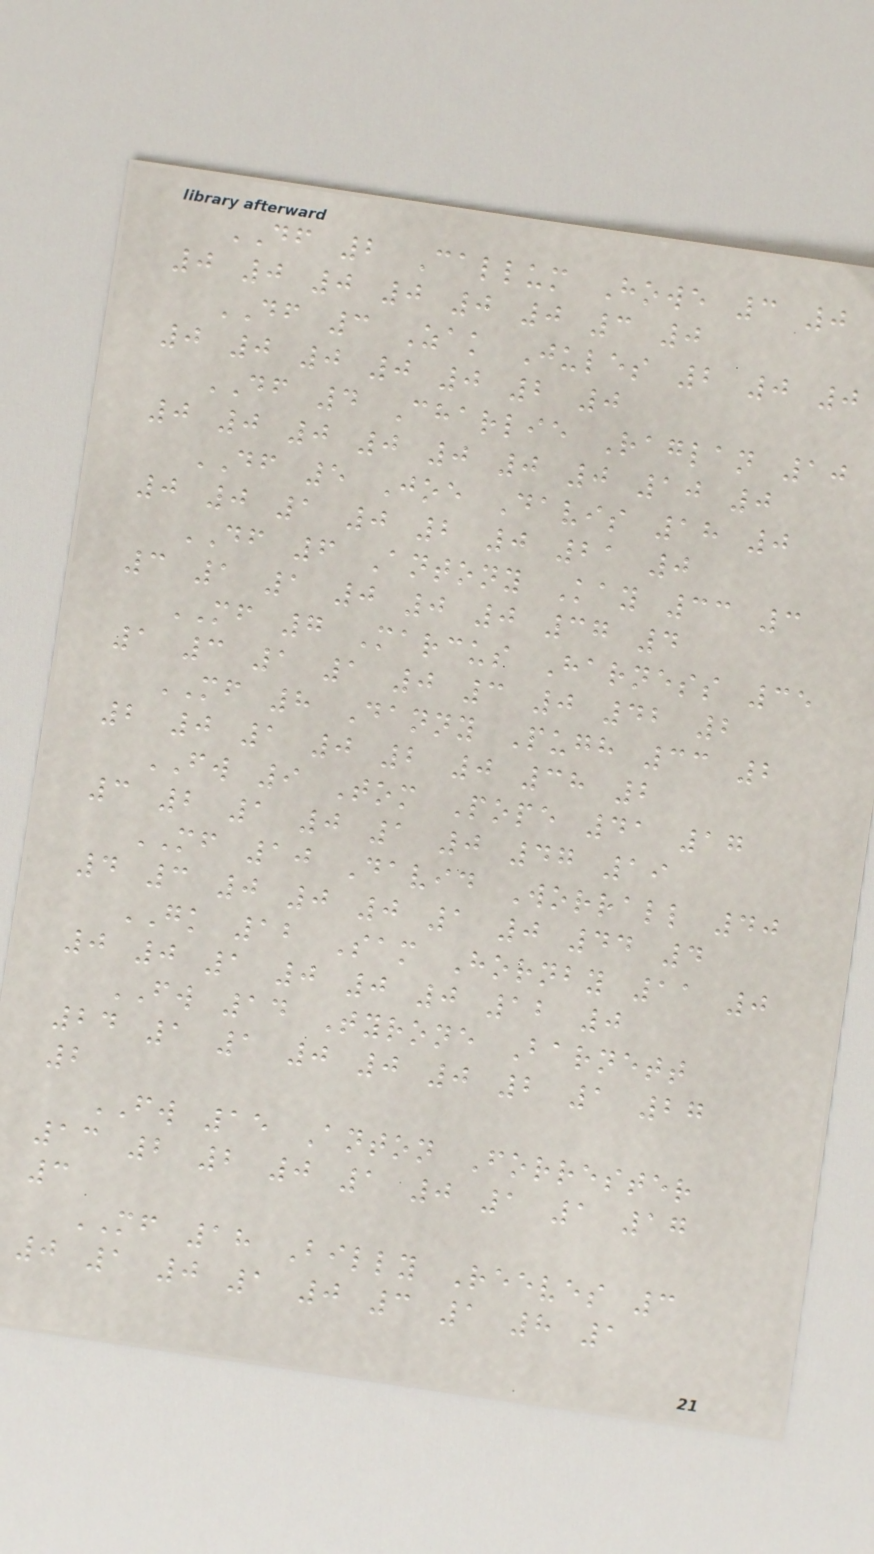DF 2 Callum Howe 3 0
0 0 0 0 0 0 3 0
DF 3 Zak Jules 2 0 0
0 0 0 0 0 2 0
DF 4 Charlie Raglan 10
0 0 0 0 0 0 0 10 0
DF 5 Joe Davis 18 0
0 0 1 0 2 0 21 0
DF 6 Antony Kay 33 3
3 1 1 0 0 0 37 4
MF 7 Marcus Harness 35
1 3 1 1 0 3 0 42 2
MF 8 Danny Pugh 33 2
2 0 1 0 2 0 38 2
FW 9 Tom Pope 41 17
3 2 1 0 1 0 47 19
MF 10 David Worrall 40
4 3 0 0 0 1 0 44 4
GK 12 Sam Hornby 11 0
0 0 1 0 0 0 12 0
FW 14 Tyrone Barnett
24 1 1 0 0 0 2 1 27
2
FW 15 Anton Forrester
13 2 2 0 1 0 1 1 17
3
MF 18 Billy Reeves 3
0 1 0 1 0 3 1 8 1
